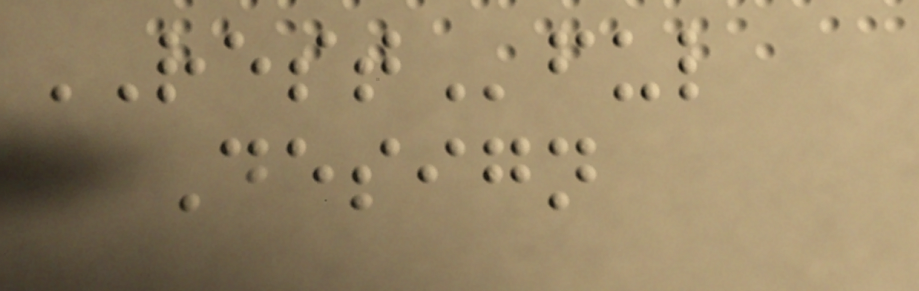RESTful
Design
